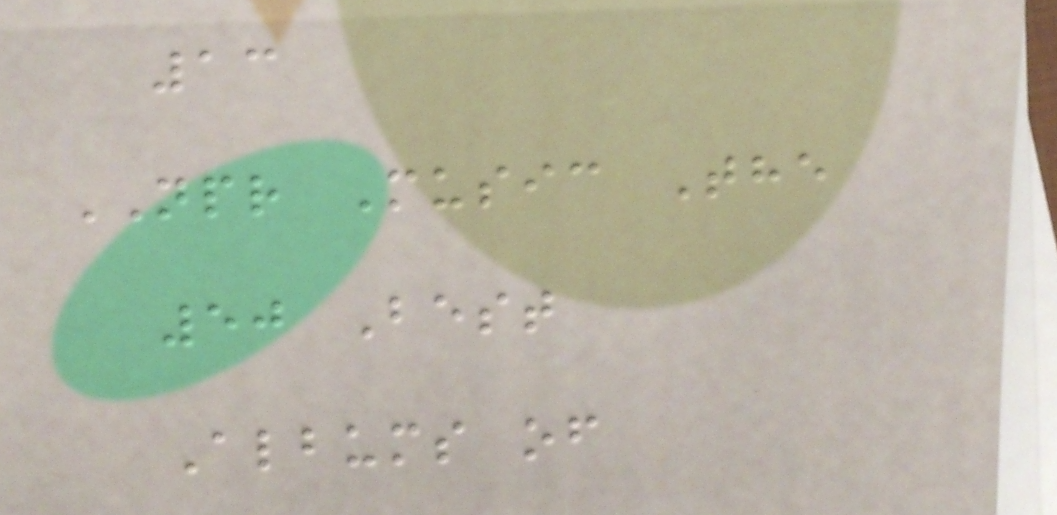13
NPR Music The
50 Best
Albums of
